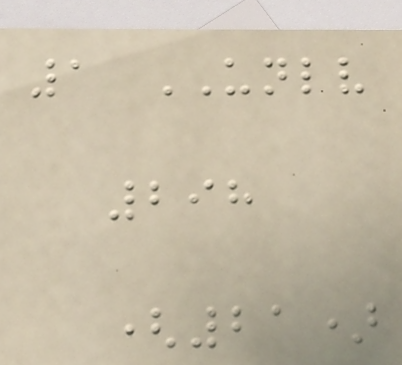1 UNLV
298
(21)
